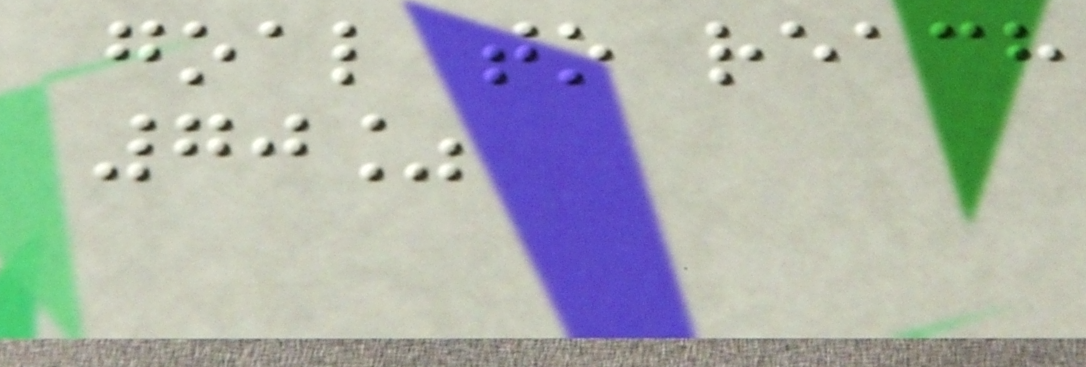goal to reach
70%
